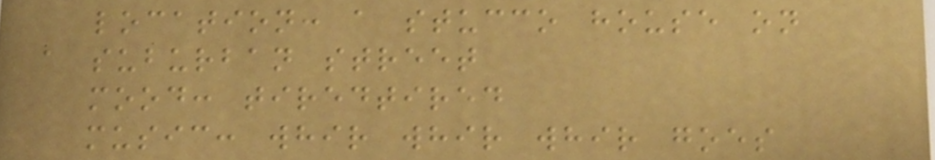location: a stucco house on
a suburban street
mood: tiredtired
music: whir whir whir goes
